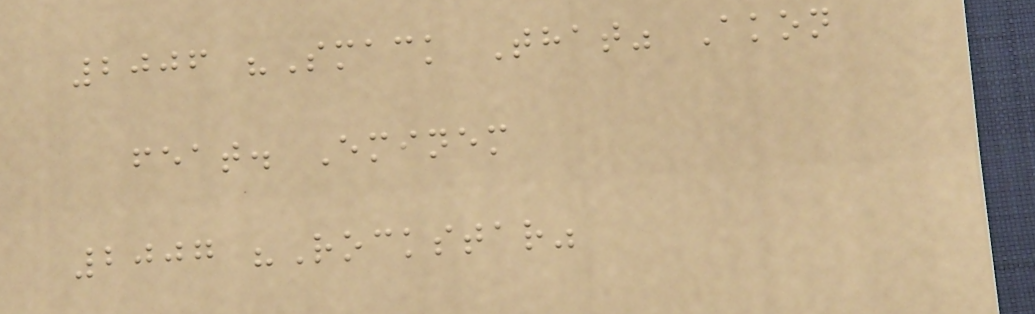2006 "Smack That" Akon
feat. Eminem
2007 "Rockstar"
